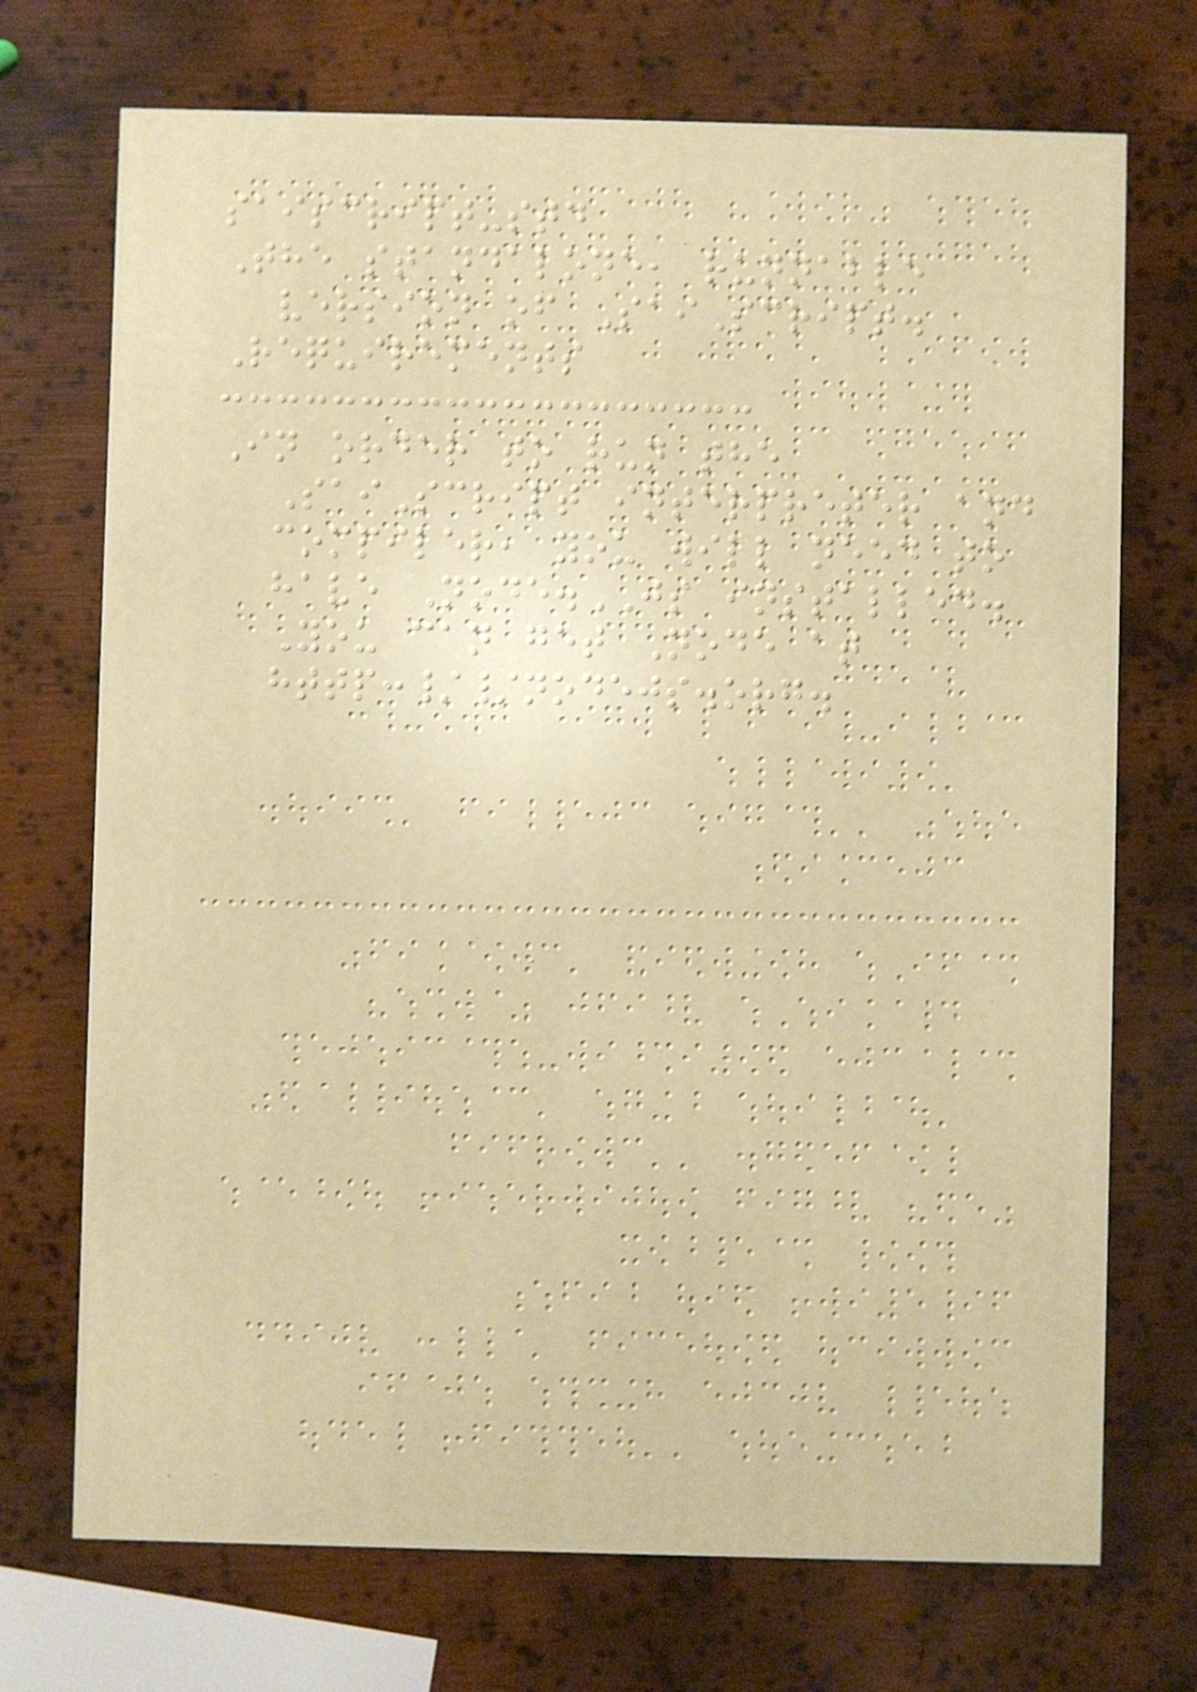saiscript-std
The standalone, runnable
version of SaiScript.
Requirements
In order to run the
SaiScript interpreter and
compiler, you will need to
have Node.JS installed.
You can get Node at
http://nodejs.org.
